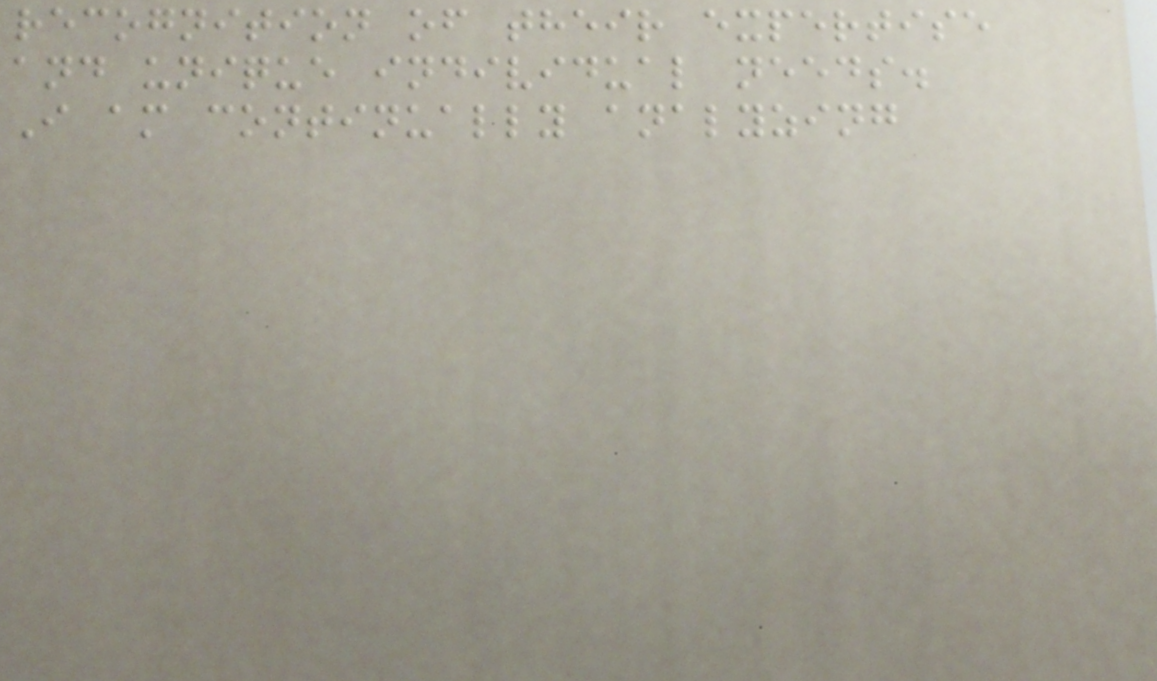recognition of their expertise
and unique individual needs.
I am continually analyzing
